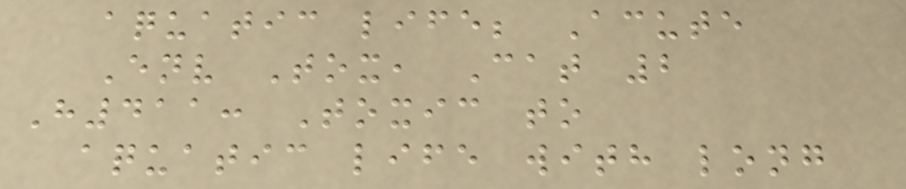aquatic life; Acute
Env Tox, Cat 2
H411: Toxic to
aquatic life with long
